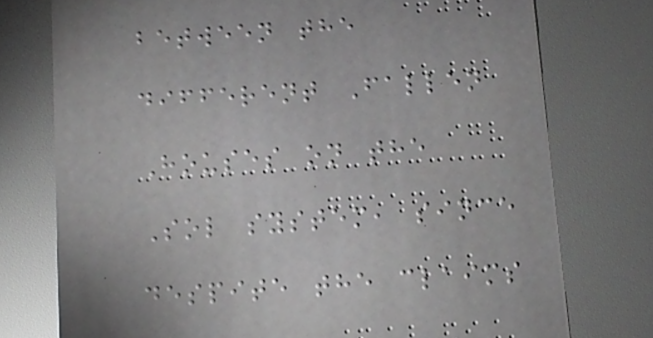between the
different Fallen
Houses on the
Sol system, since
despite the claims
